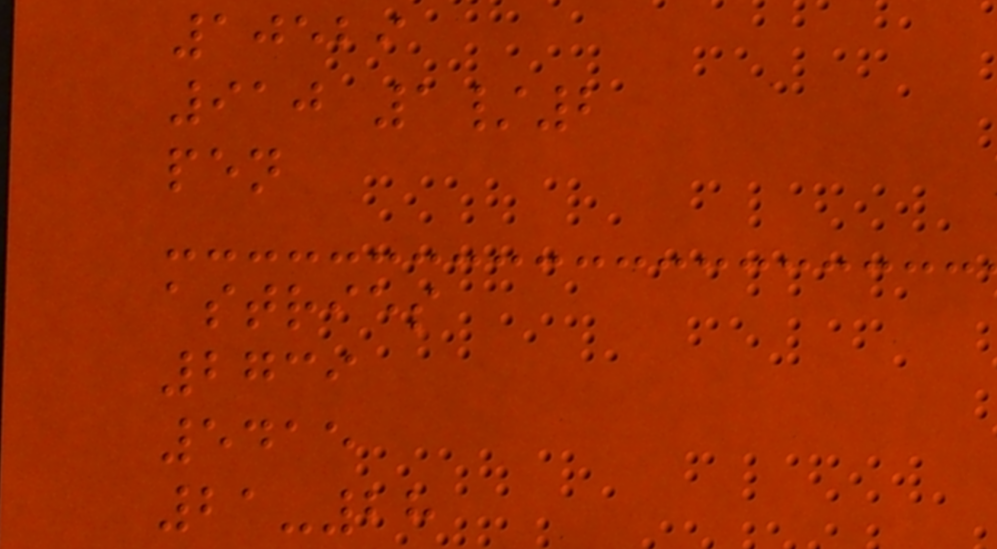10529
910 1/2
pen
astries
2739
5415
21-28
